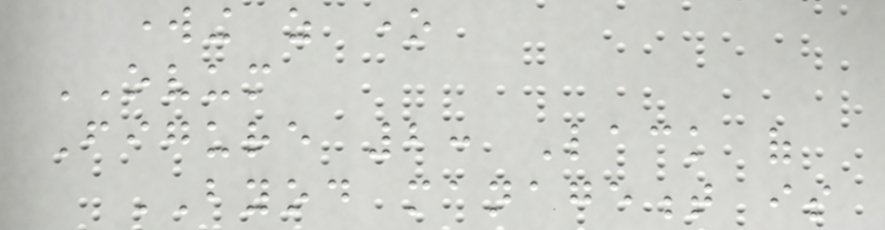working as one
OVUM
Figure 2: Lack of
BYOD management is
